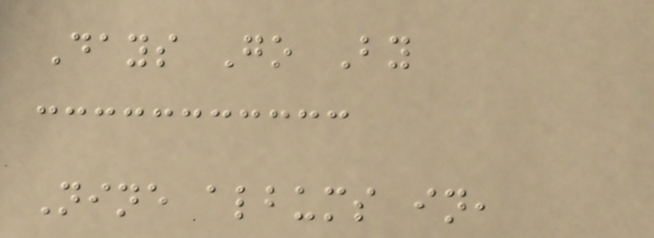Days Go By
Nine albums in,
